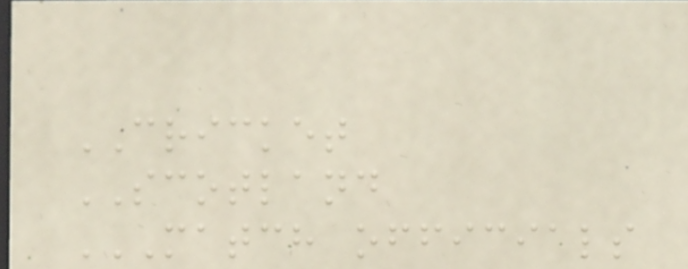CRICKET
SCOTLAND
MATCH OFFICIALS
